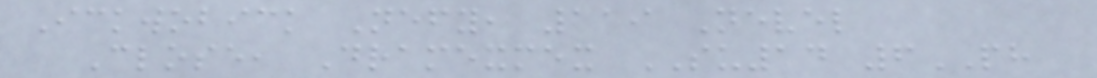Ickwobick Nefy, 119 Nevel
Close, Dramexmex SU14 6PH
